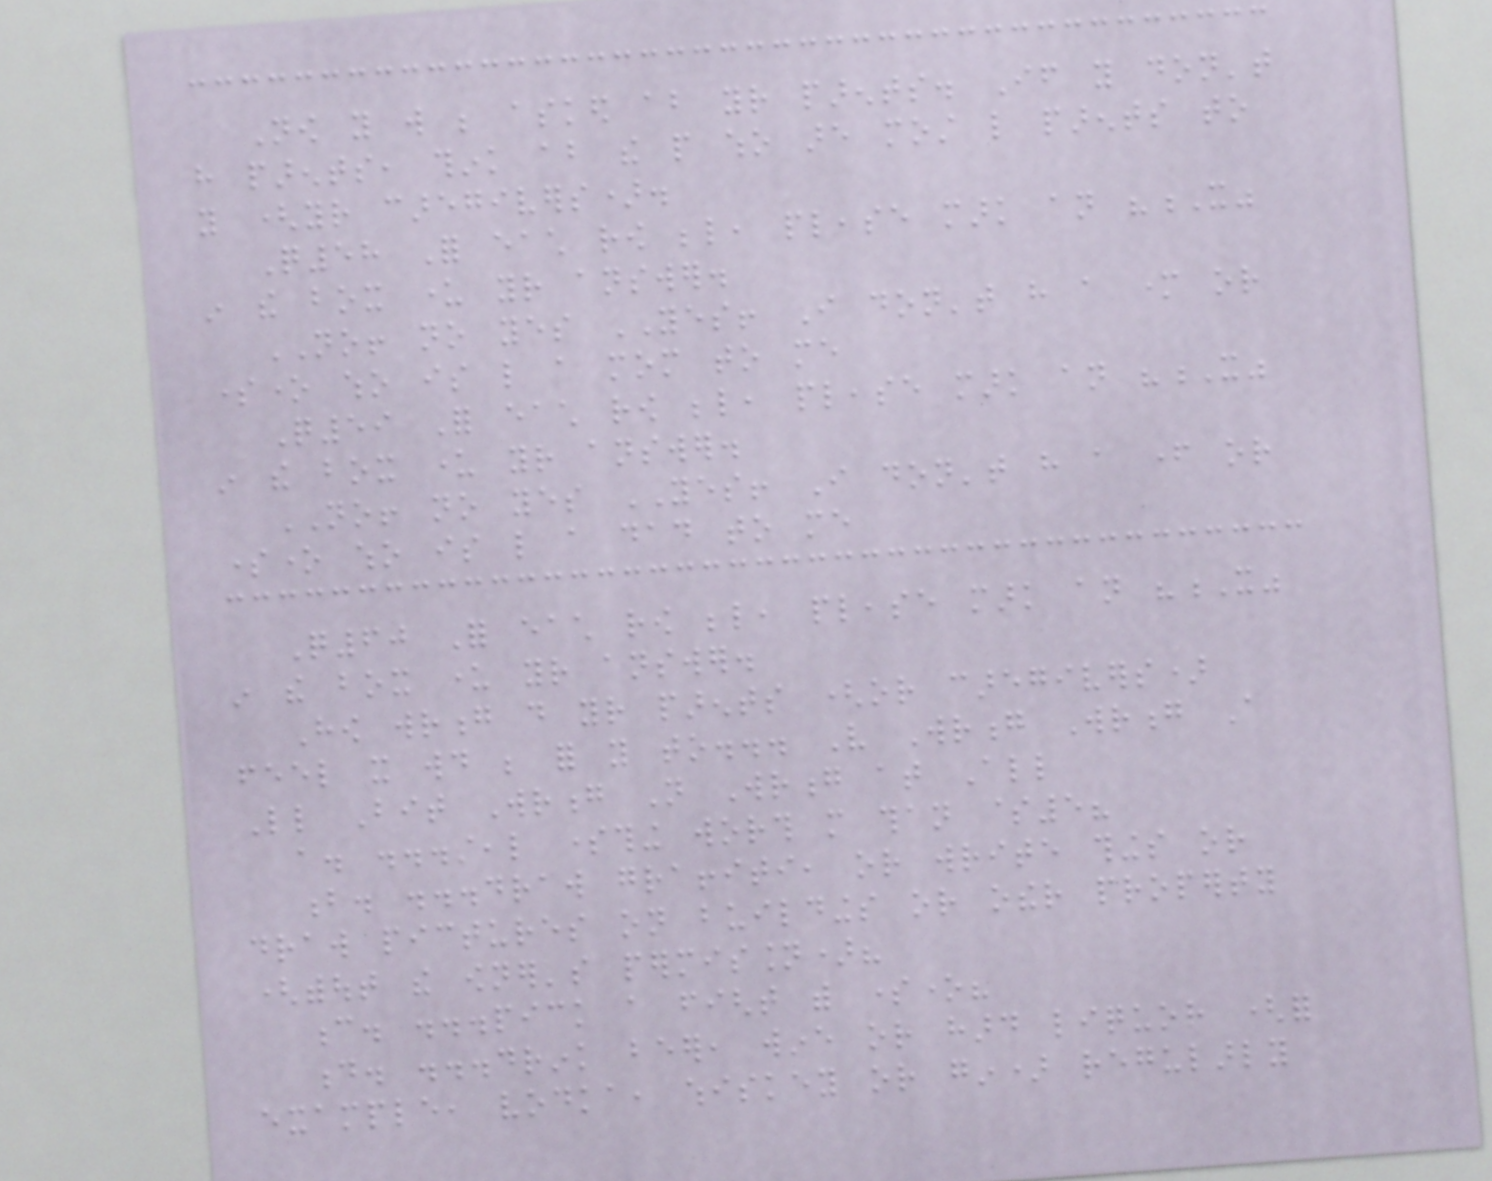Now you will be asked about your parents. If you don't
have parents, think about the people who are most like parents to
you (your caregivers).
Q58 For each row below, please mark an "X"
in the box under your answer.
NO! no yes YES! I don't have a mother or
someone who is like a mom to me
Q59 For each row below, please mark an "X"
in the box under your answer.
NO! no yes YES! I don't have a father or
someone who is like a dad to me
Q60 For each row below, please mark an "X"
in the box under your answer.
How wrong do your parents (or caregivers)
feel it would be for you to... Very Wrong Wrong A
Little Bit Wrong Not Wrong at All
a. ...steal something worth more than $5?
b. ...draw graffiti, or write things or
draw pictures on buildings or other property
(without the owner's permission)?
c. ...pick a fight with someone?
d. ...drink beer, wine or hard liquor (for
example, vodka, whiskey or gin) regularly
